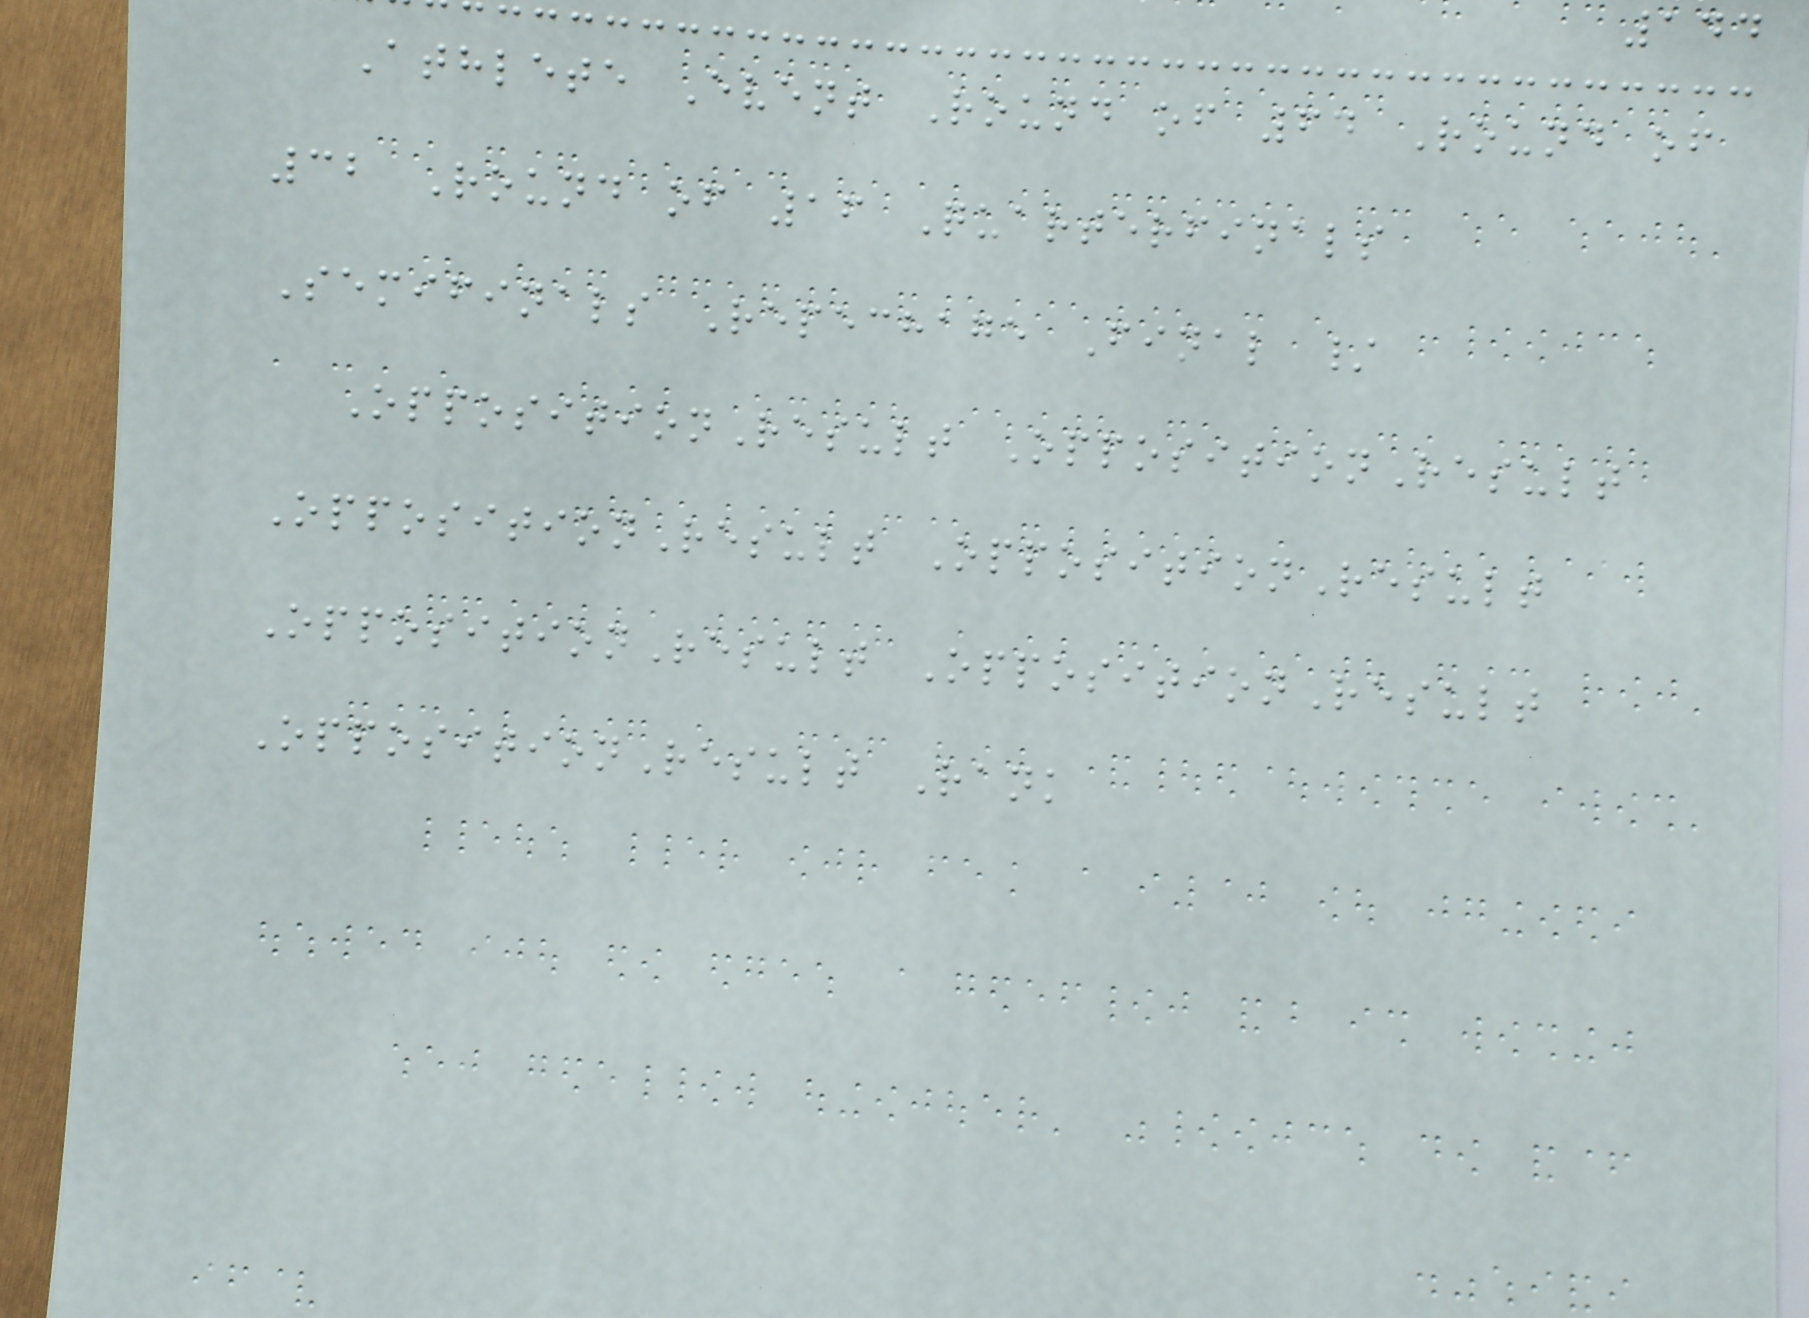144
Athlete Event Round of 64 Round of
32 Round of 16 Quarterfinals
Semifinals Repechage Final /
OppositionResult OppositionResult
OppositionResult OppositionResult
OppositionResult OppositionResult
OppositionResult Rank
